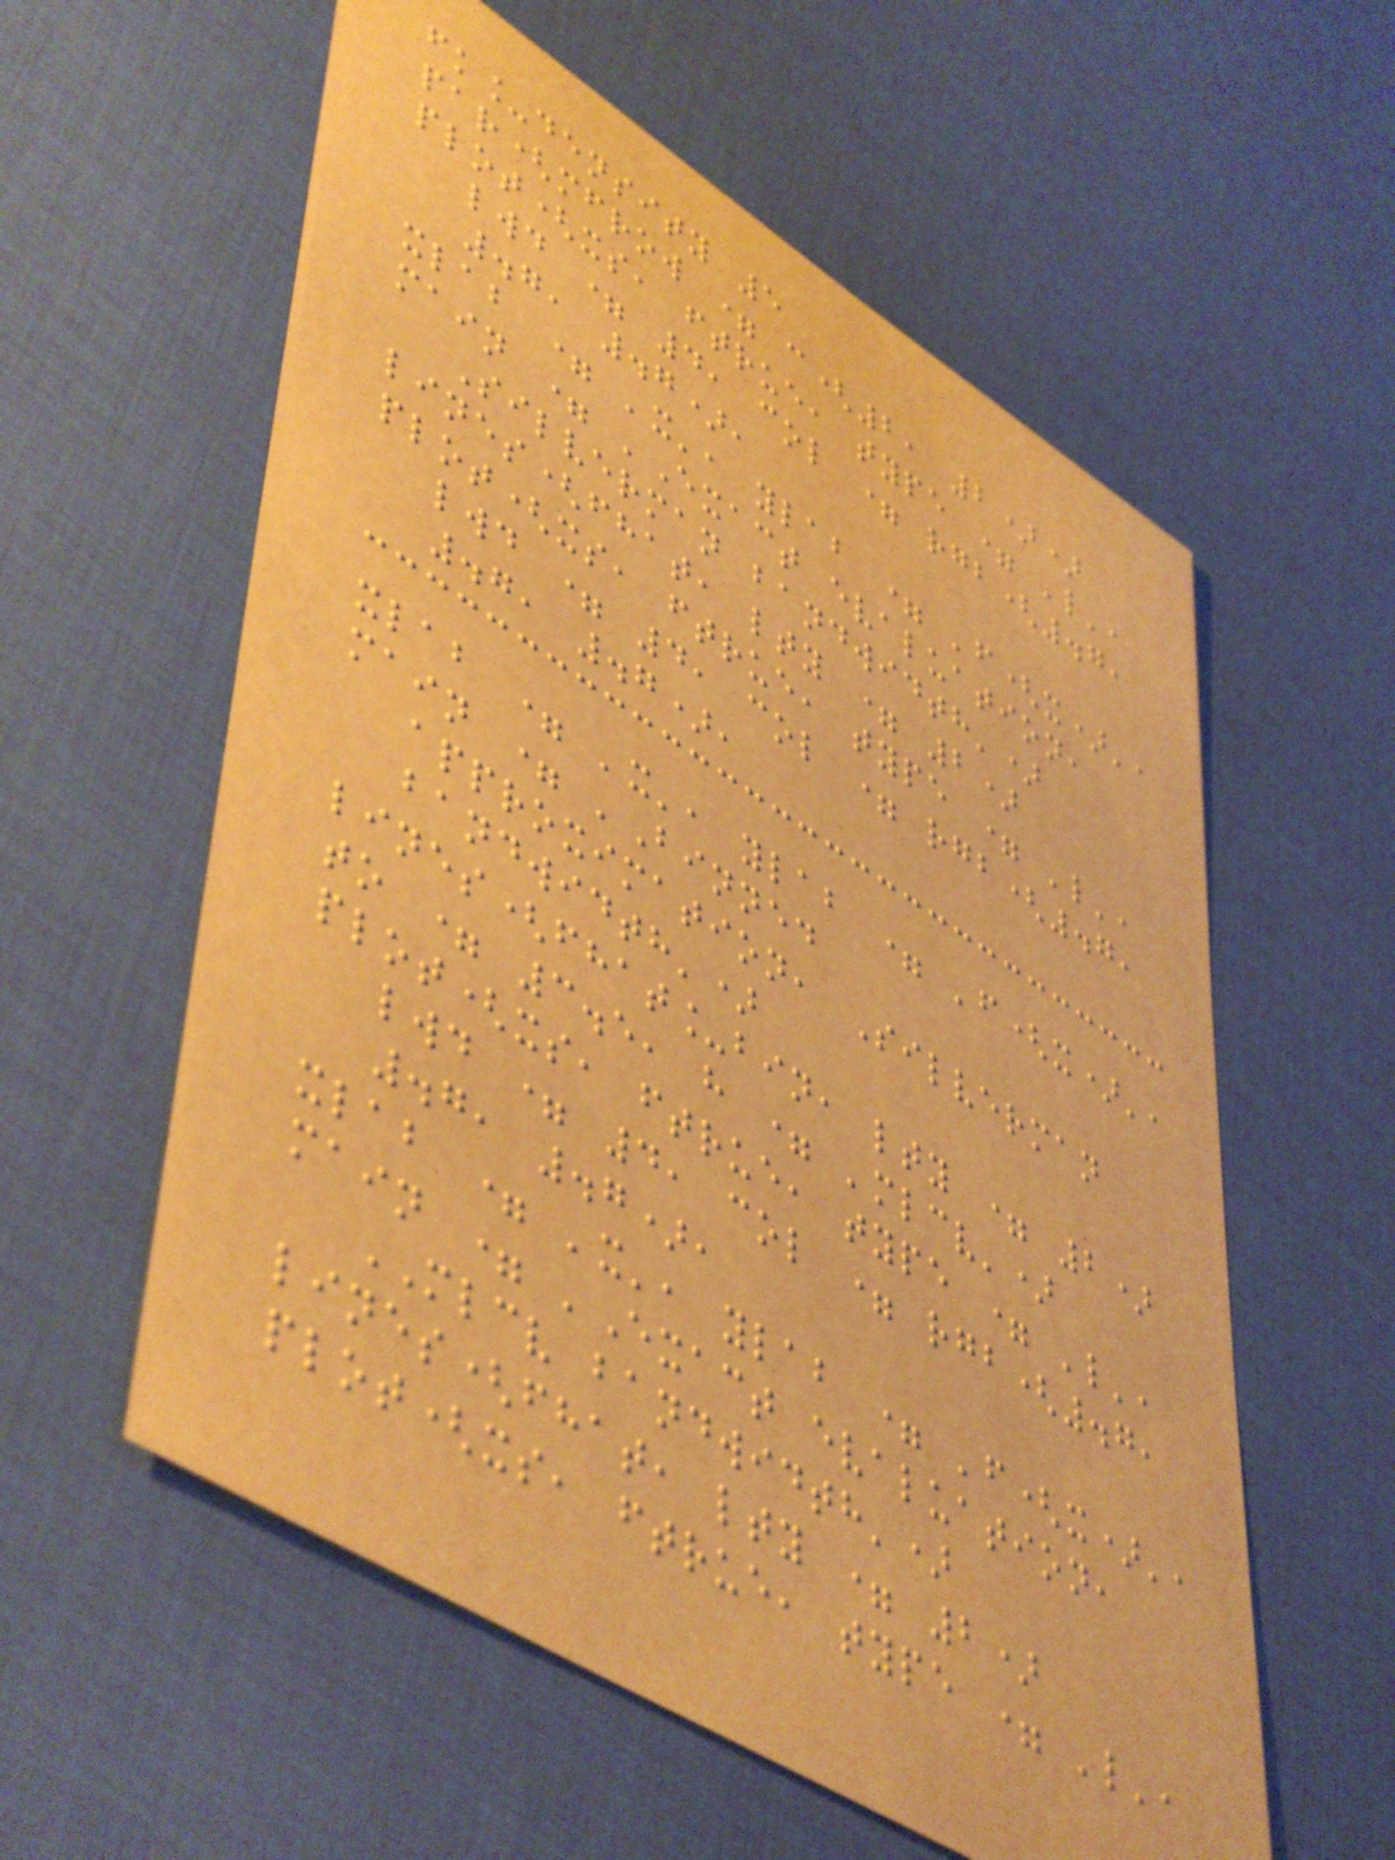fk_density 5
par(mfrow = c(2, 2))
plot(xs, ftrue, type = 'l',
lwd = 4, col = rgb(.7,
.7, .7),
xlab = 'x', ylab = 'f(x)',
main = 'Exact evaluation,
Silverman bandwidth')
lines(fhat, lty = 2)
plot(xs, ftrue, type = 'l',
lwd = 4, col = rgb(.7,
.7, .7),
xlab = 'x', ylab = 'f(x)',
main = 'Binned
approximation, Silverman
bandwidth')
lines(fhat_bin, lty = 2)
to = 3.5, h = 'mlcv')
plot(xs, ftrue, type = 'l',
lwd = 4, col = rgb(.7,
.7, .7),
xlab = 'x', ylab = 'f(x)',
main = 'Exact evaluation,
MLCV bandwidth')
lines(fhat, lty = 2)
plot(xs, ftrue, type = 'l',
